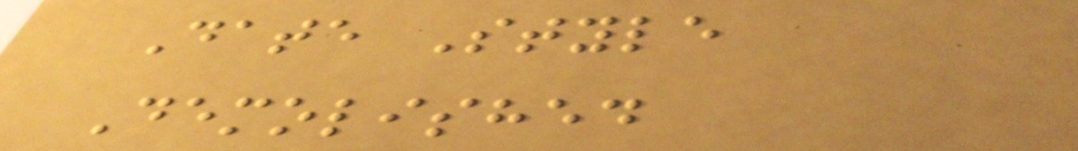Date Style
Demolished
